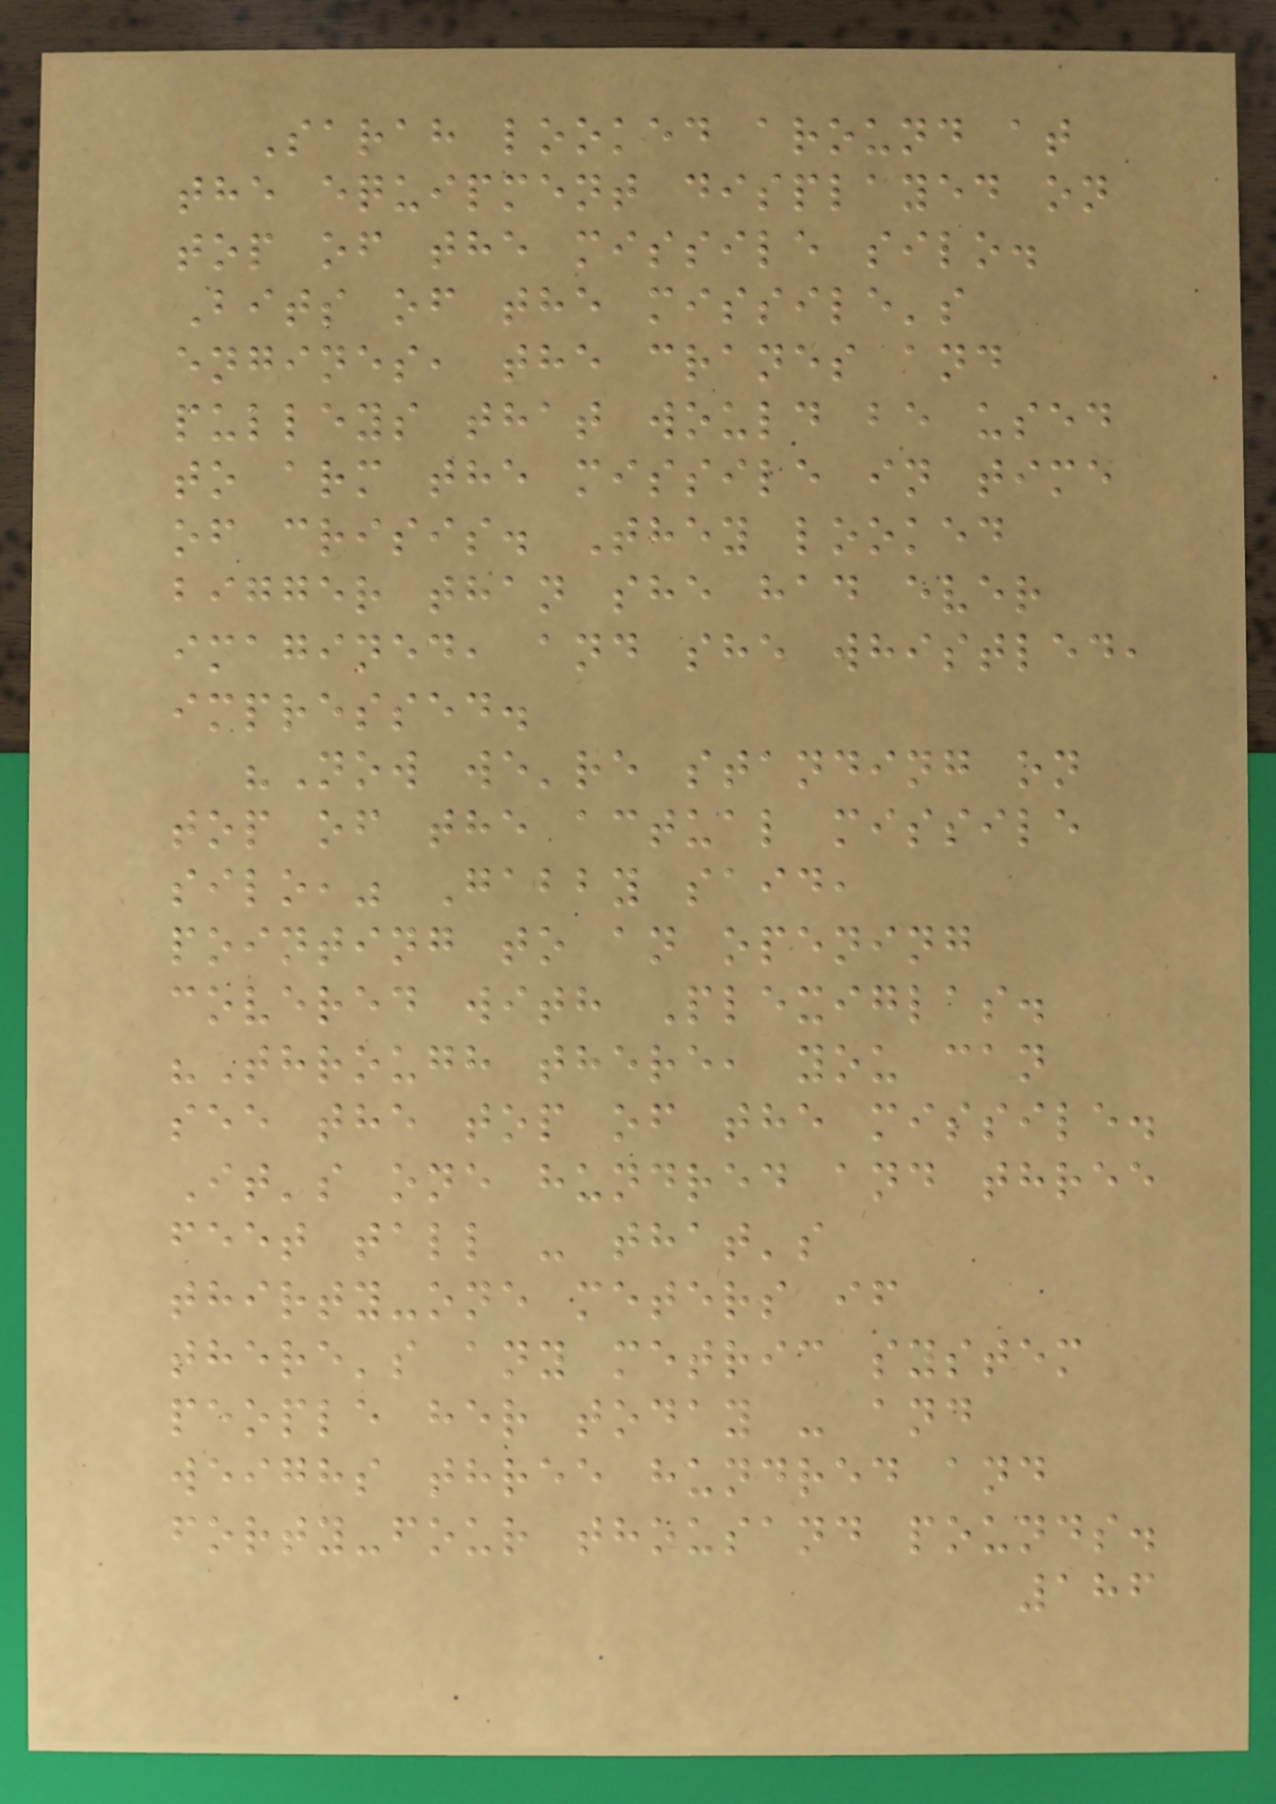Sarah looked around at
the equipment displayed on
top of the missile silo.
Bits of the missile's
engines, the cranes and
pulleys that would be used
to arm the missile in time
of crisis. They looked
bigger than she had ever
imagined, and she whistled,
impressed.
"Now we're standing on
top of the actual missile
silo," Gabby said,
pointing to an opening
covered with Plexiglas.
"Through there, you can
see the top of the missile.
It's one hundred and three
feet tall - that's
thirty-one meters if
there's any metric system
people her today - and
weighs three hundred and
forty-four thousand pounds.
186
